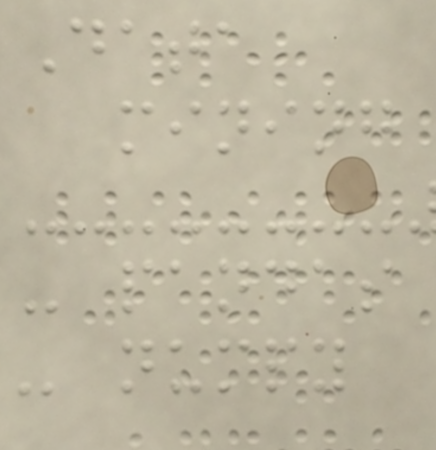Data
mining
- pandas
- numpy
